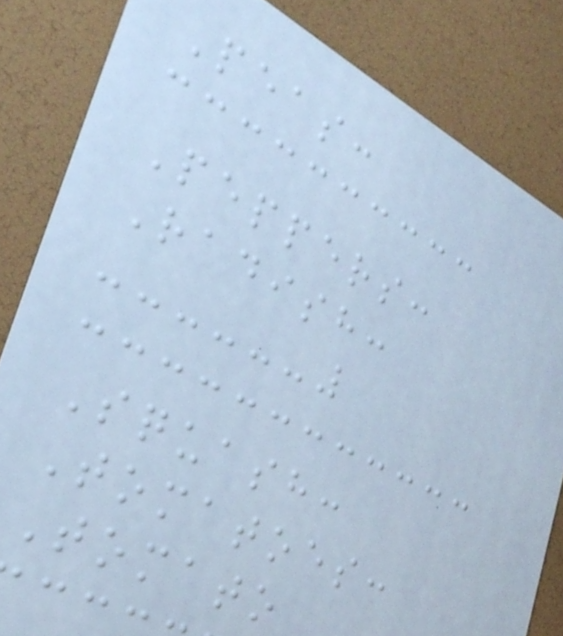Peas:
Peppers:
Radish:
Squash:
Tomatoes:
Tomato
